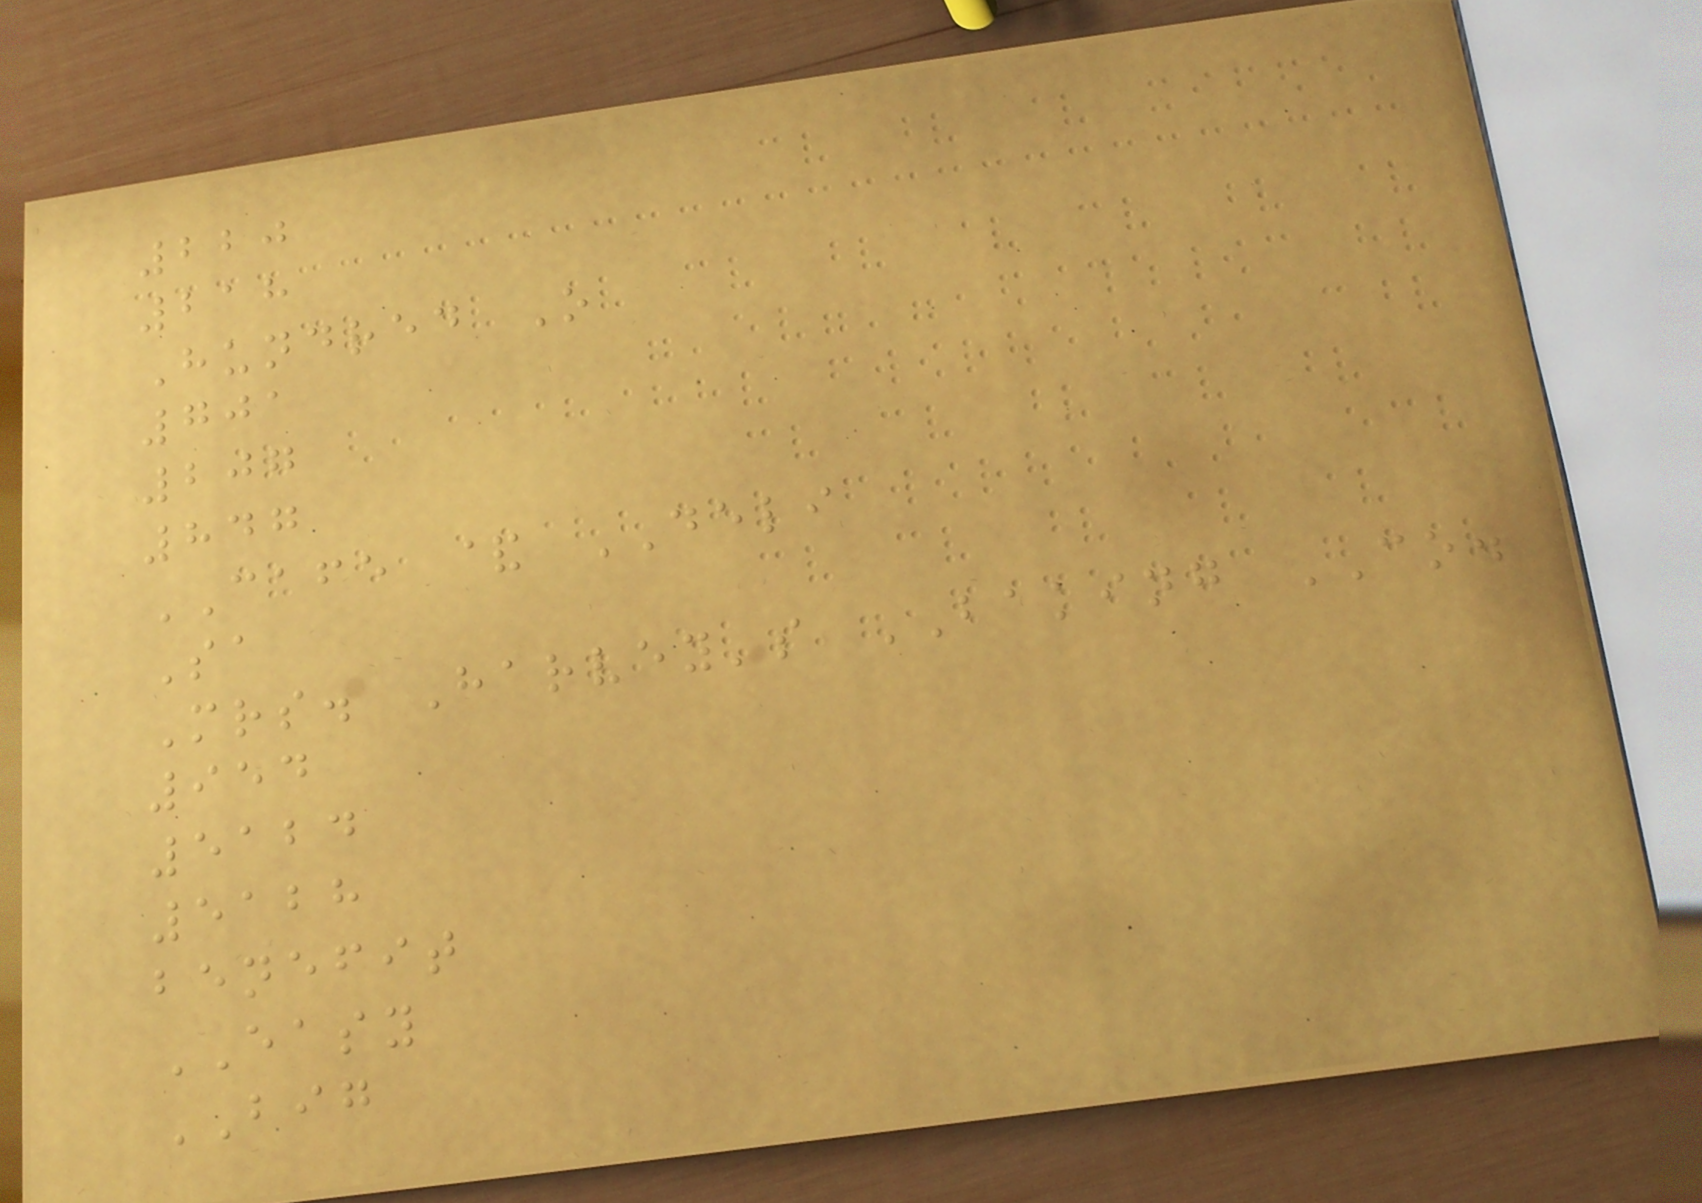220
218
Hundred O
701
207
847
CAFE & DELI
Sa
Mrs. Harvey's BAKING CO.
954
5124
5128
benefit
EASY
BIG
